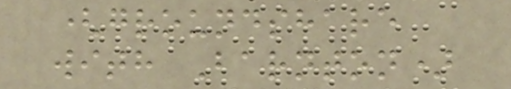(groundshare
with Barnton)
